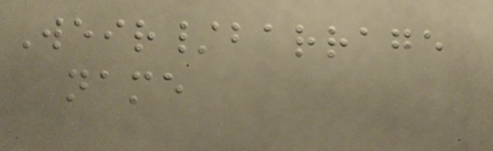Weir/barrage
name
